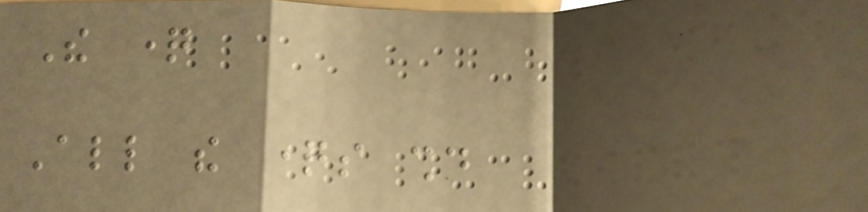The question
All the questions should
